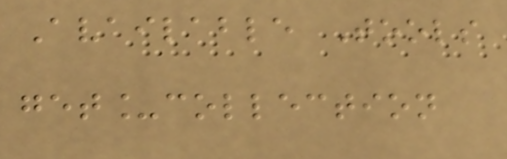Available Tools
get_collection
